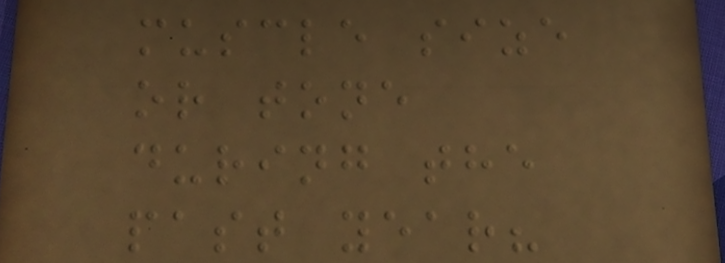muscle size
or tone
during the
past year?
